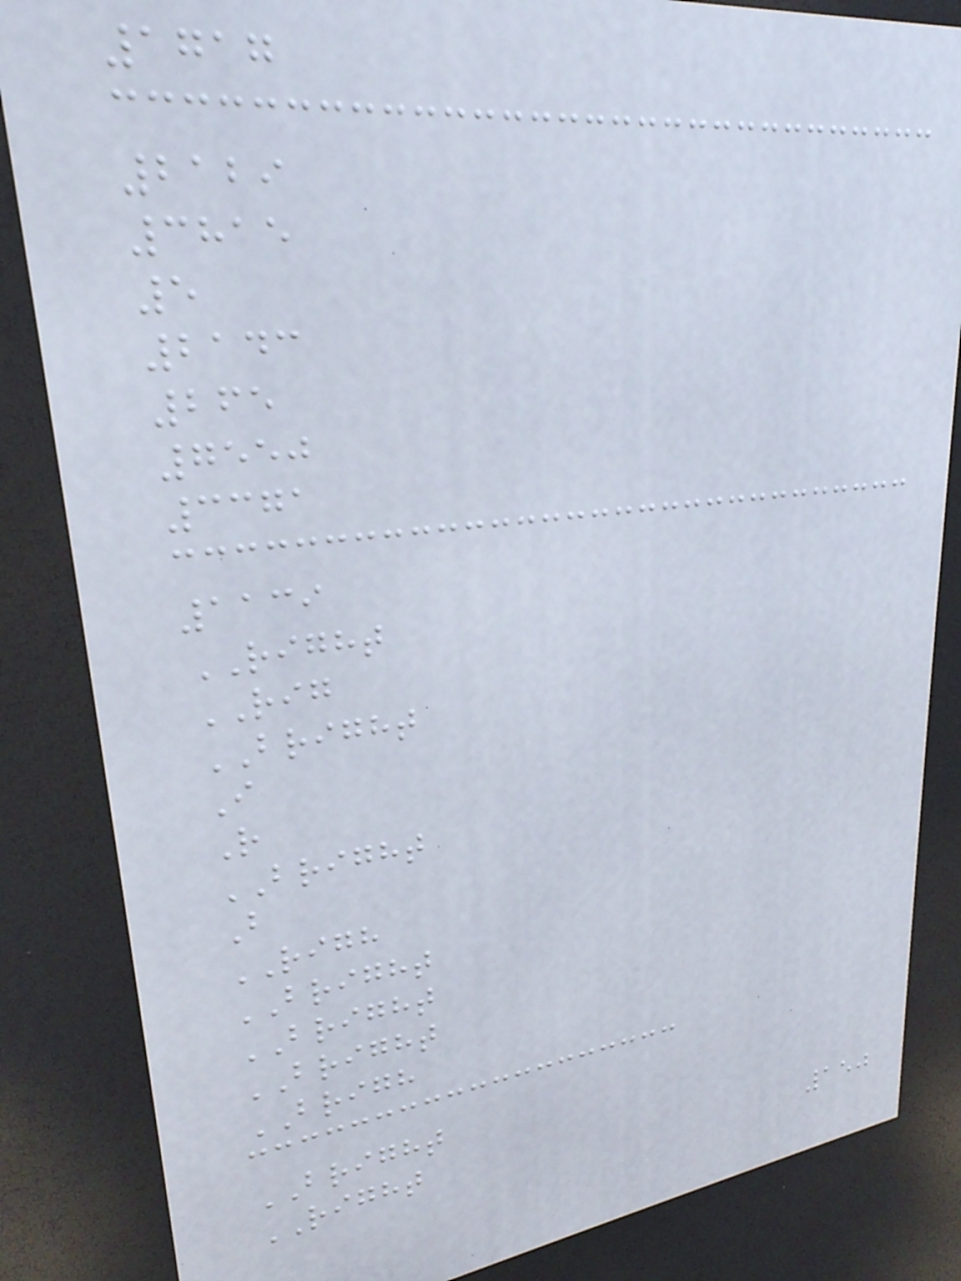1717
2129
3815
5
2143
265
7550
3371
1139
RIGHT
RIG
BRIGHT
I
R
BRIGHT
B
RIGH
BRIGHT
BRIGHT
BRIGHT
BRIGH
BRIGHT
RIGHT
150
